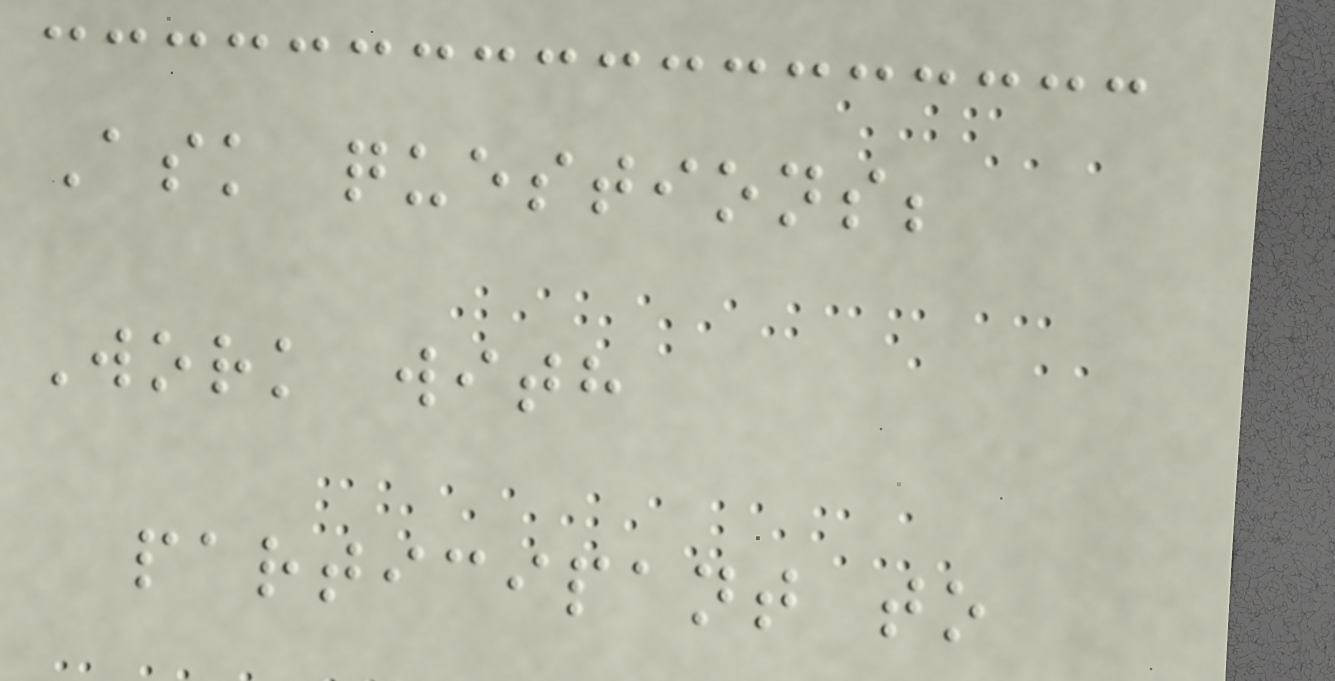Ask questions;
Work with
participant to
